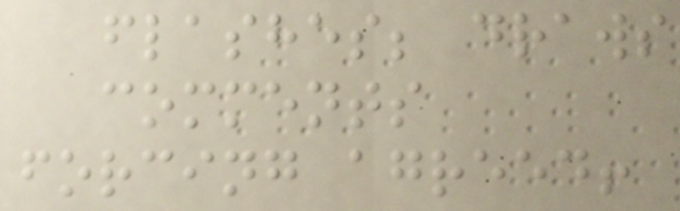flashes; draws
comments
forcing agreed!
